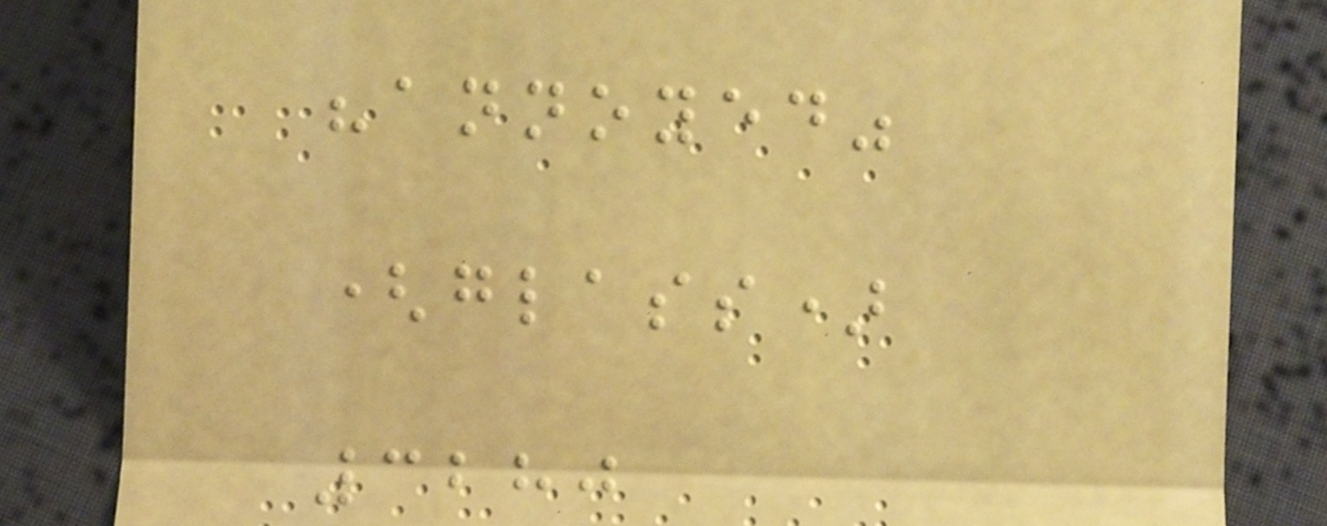"annoyed"
(glass)
3280
